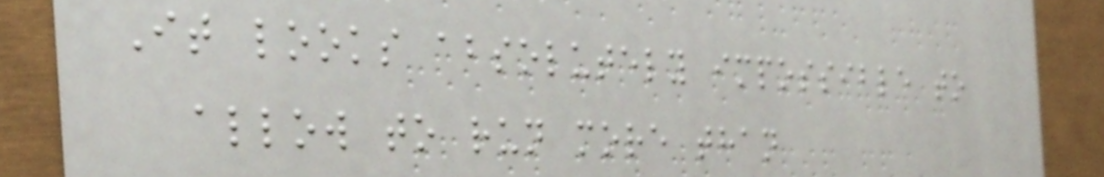It looks absolutely impossible to
allow to run more than
